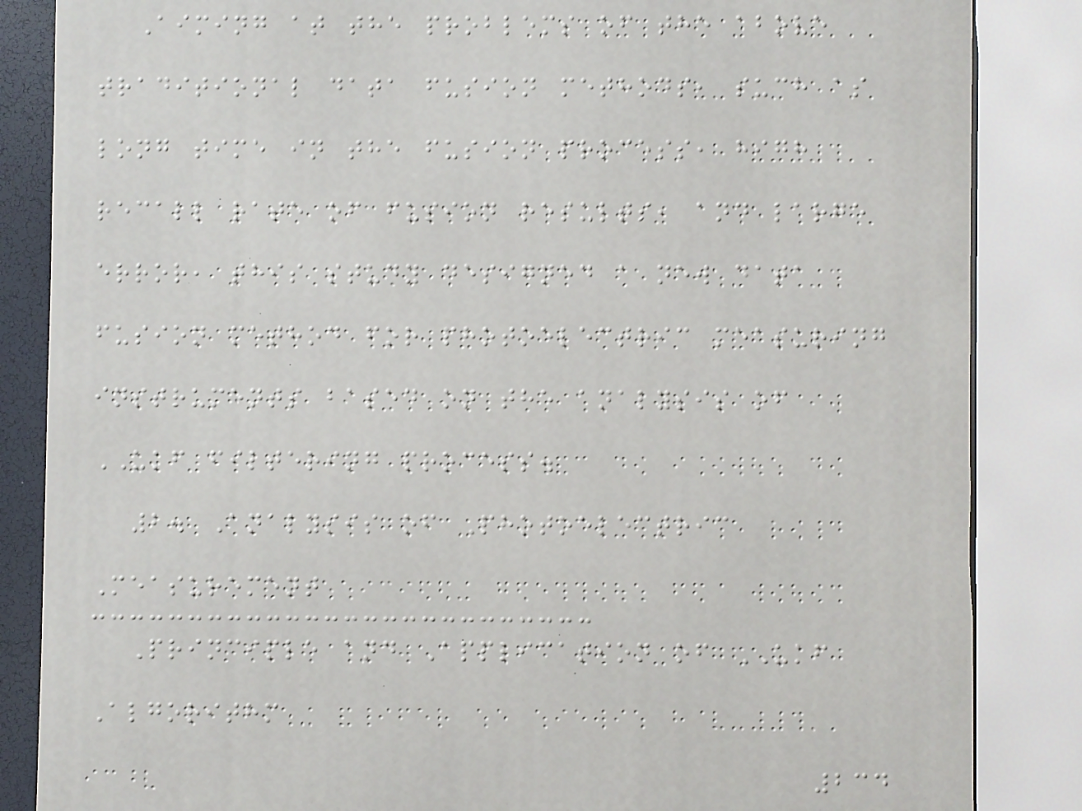Aiming at the problems of the above
traditional data fusion methods, such as
long time in the fusion process, high
recall rate of fusion results, and large
error, this study designed a new data
fusion method for photoelectric measuring
instruments based on the analysis of
UKF filtering process.
2. Analysis of Photoelectric
Measurement
Principle and Application of UKF
Algorithm
234
